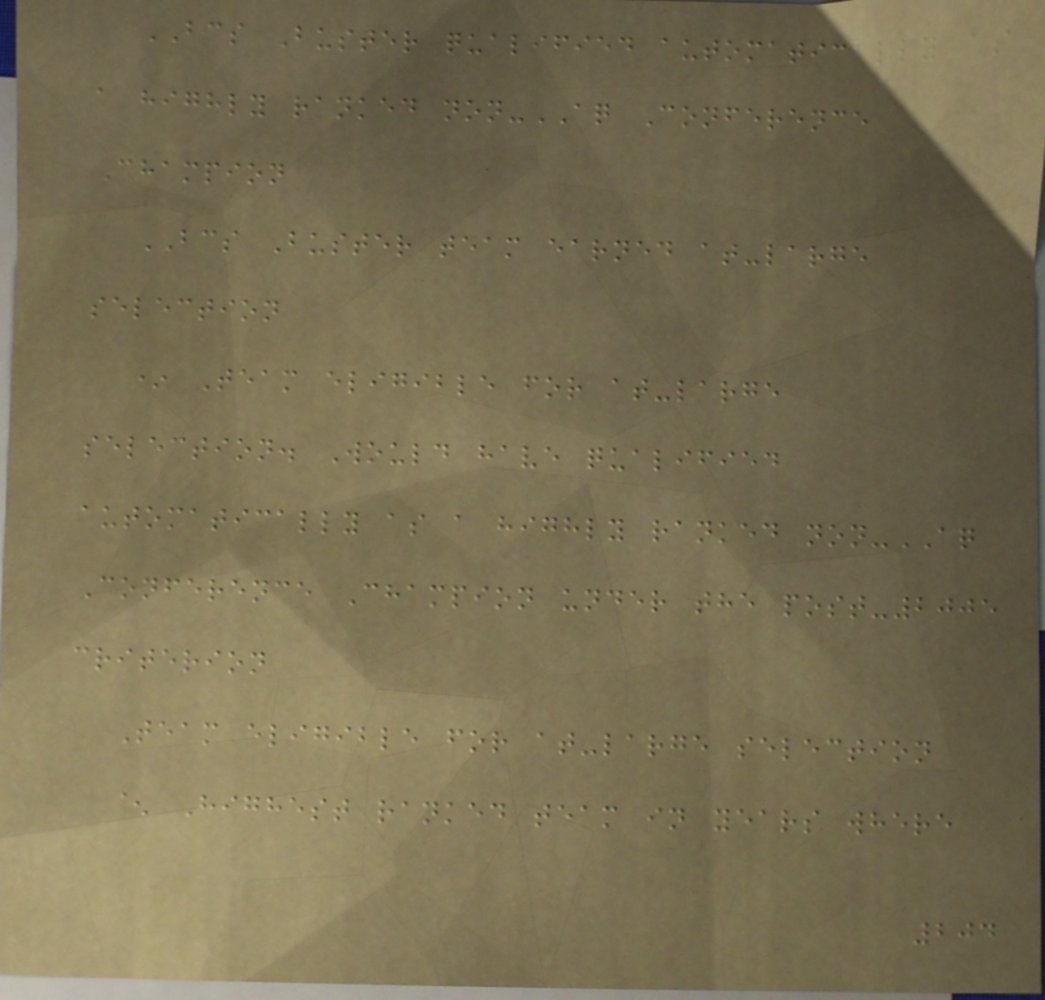BCS Buster qualified automatically as
a highly ranked non-AQ Conference
Champion
BCS Buster team earned at-large
selection
* Team eligible for at-large
selection. Would have qualified
automatically as a highly ranked non-AQ
Conference Champion under the post-2005
criterion
Team eligible for at-large selection
^ Highest ranked team in years where
204
